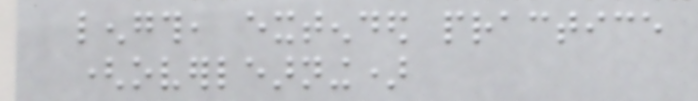length, extended practice
(overlearning)
